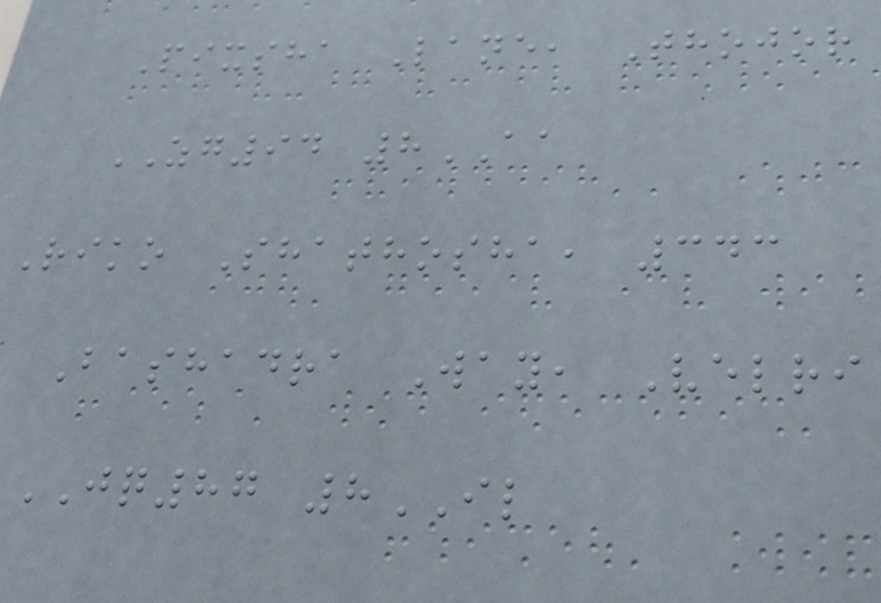Pixsha Lane, Thojor
ZG94 8AA
Riko Shathosha, 343
Bashadra Way, Velri
JQ87 8IL
